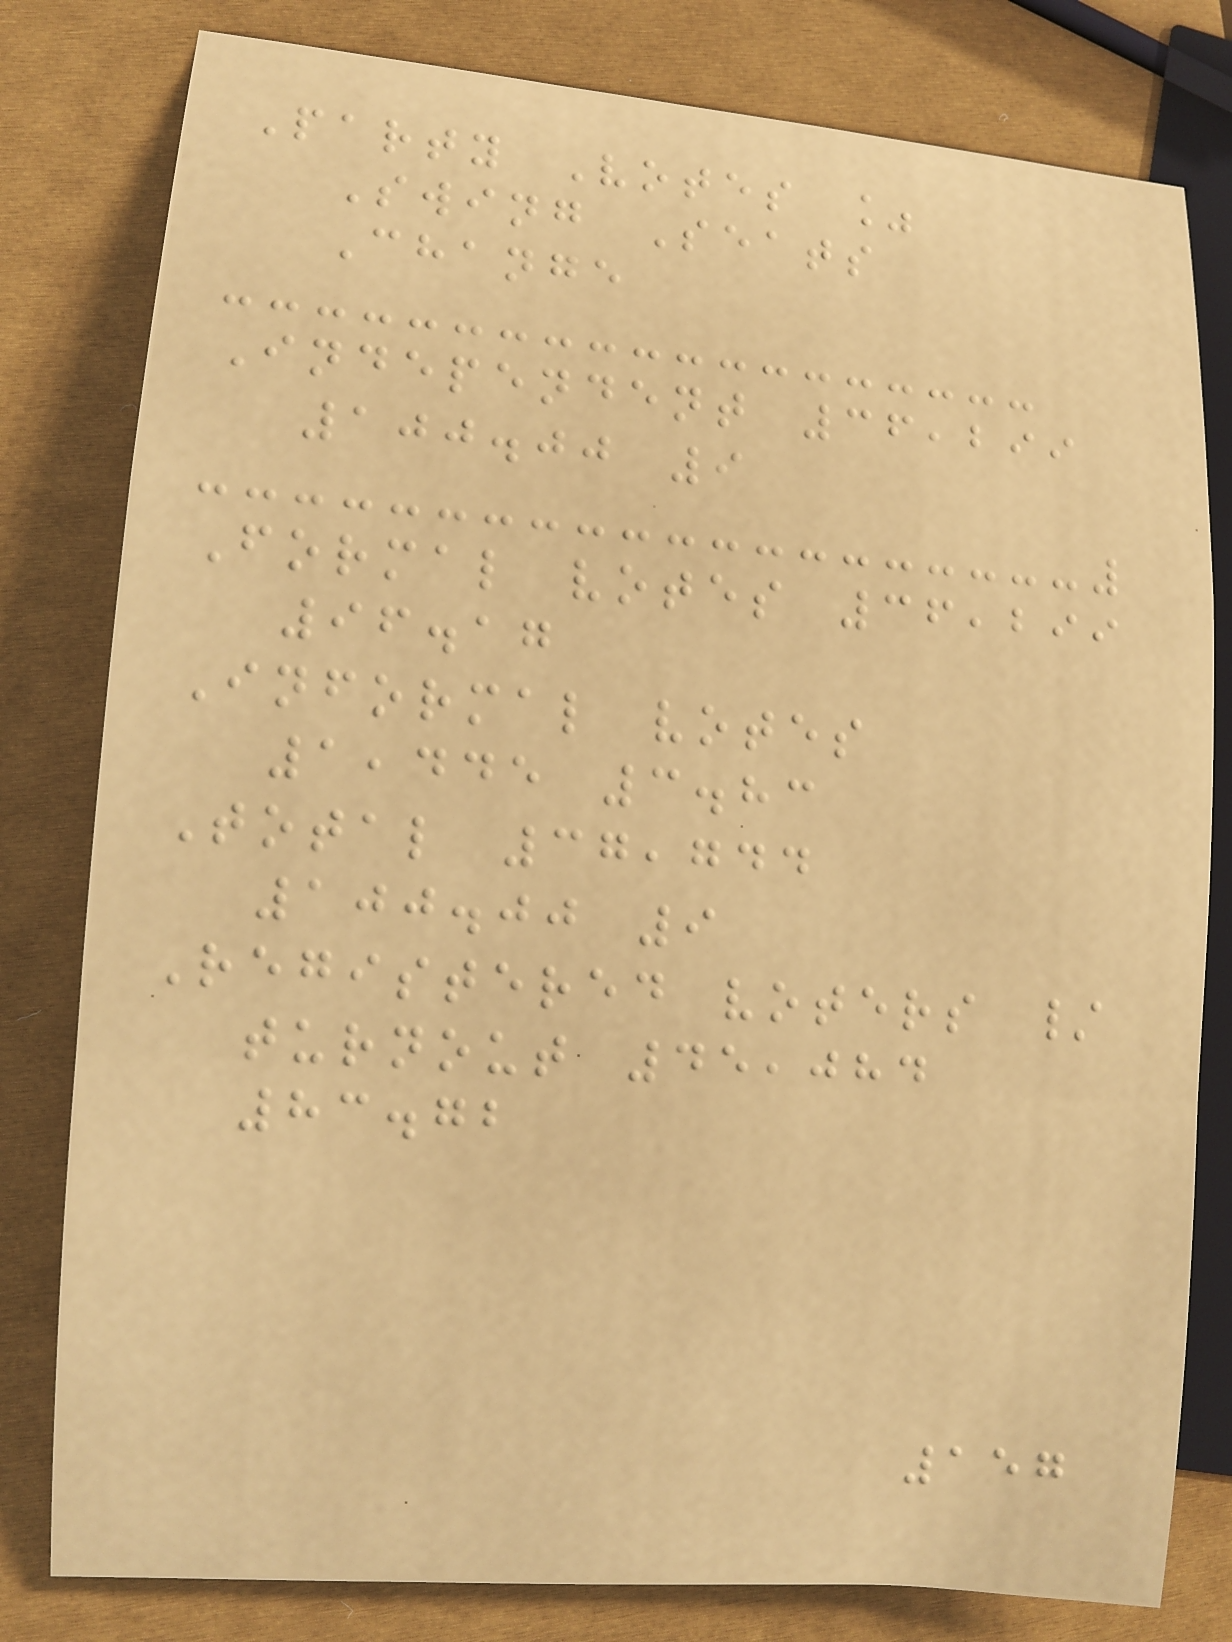Party Votes %
Swing Seats
Change
Independent 36,299
100.00 9
Formal votes 36,299
96.17
Informal votes
1,445 3.83
Total 37,744
100.00 9
Registered voters /
turnout 45,084
83.72
157
